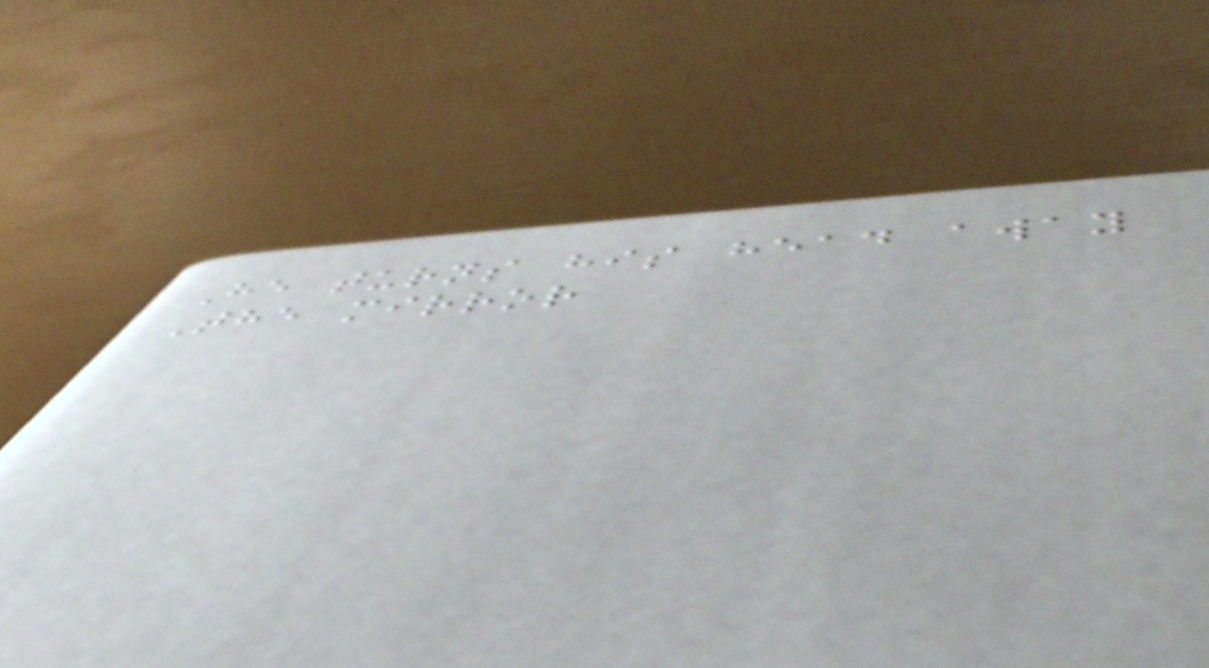He turns his head away
The mirror
